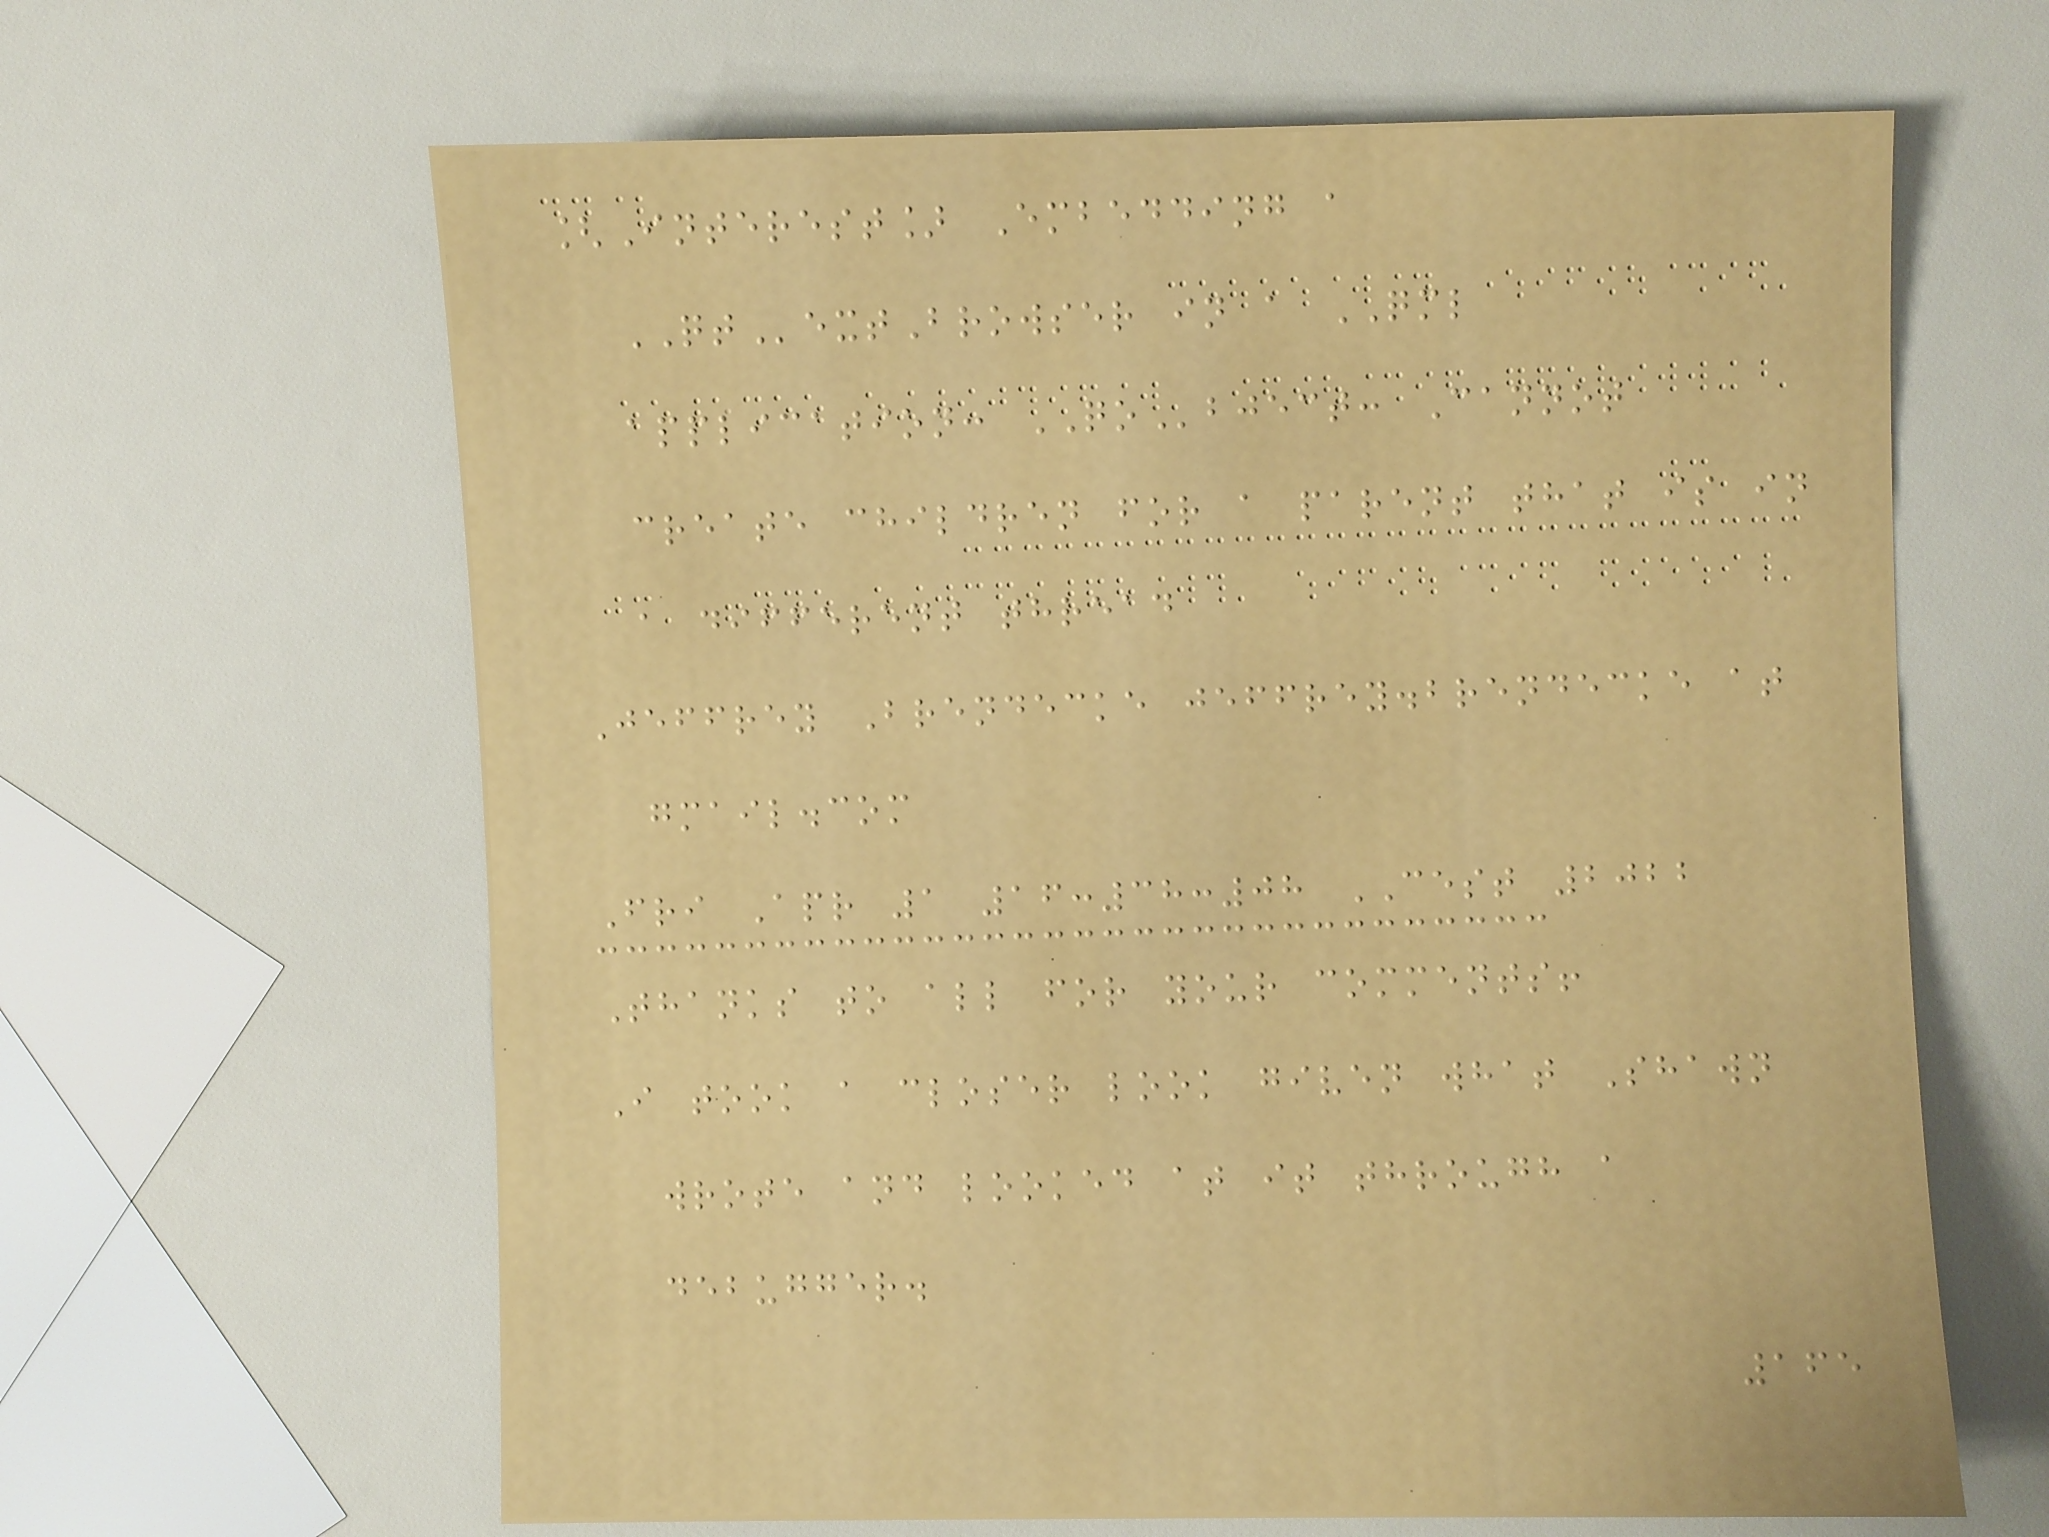[Interest] Embedding a
QTextBrowser in a QML
application: QObject: Cannot
create children for a parent that is in
a different thread
Jeffrey Brendecke jeffrey.brendecke at
gmail.com
Fri Apr 1 16:38:08 CEST 2022
Thanks to all for your comments!
I took a closer look given what Shawn
wrote and looked at it through a
debugger.
165
